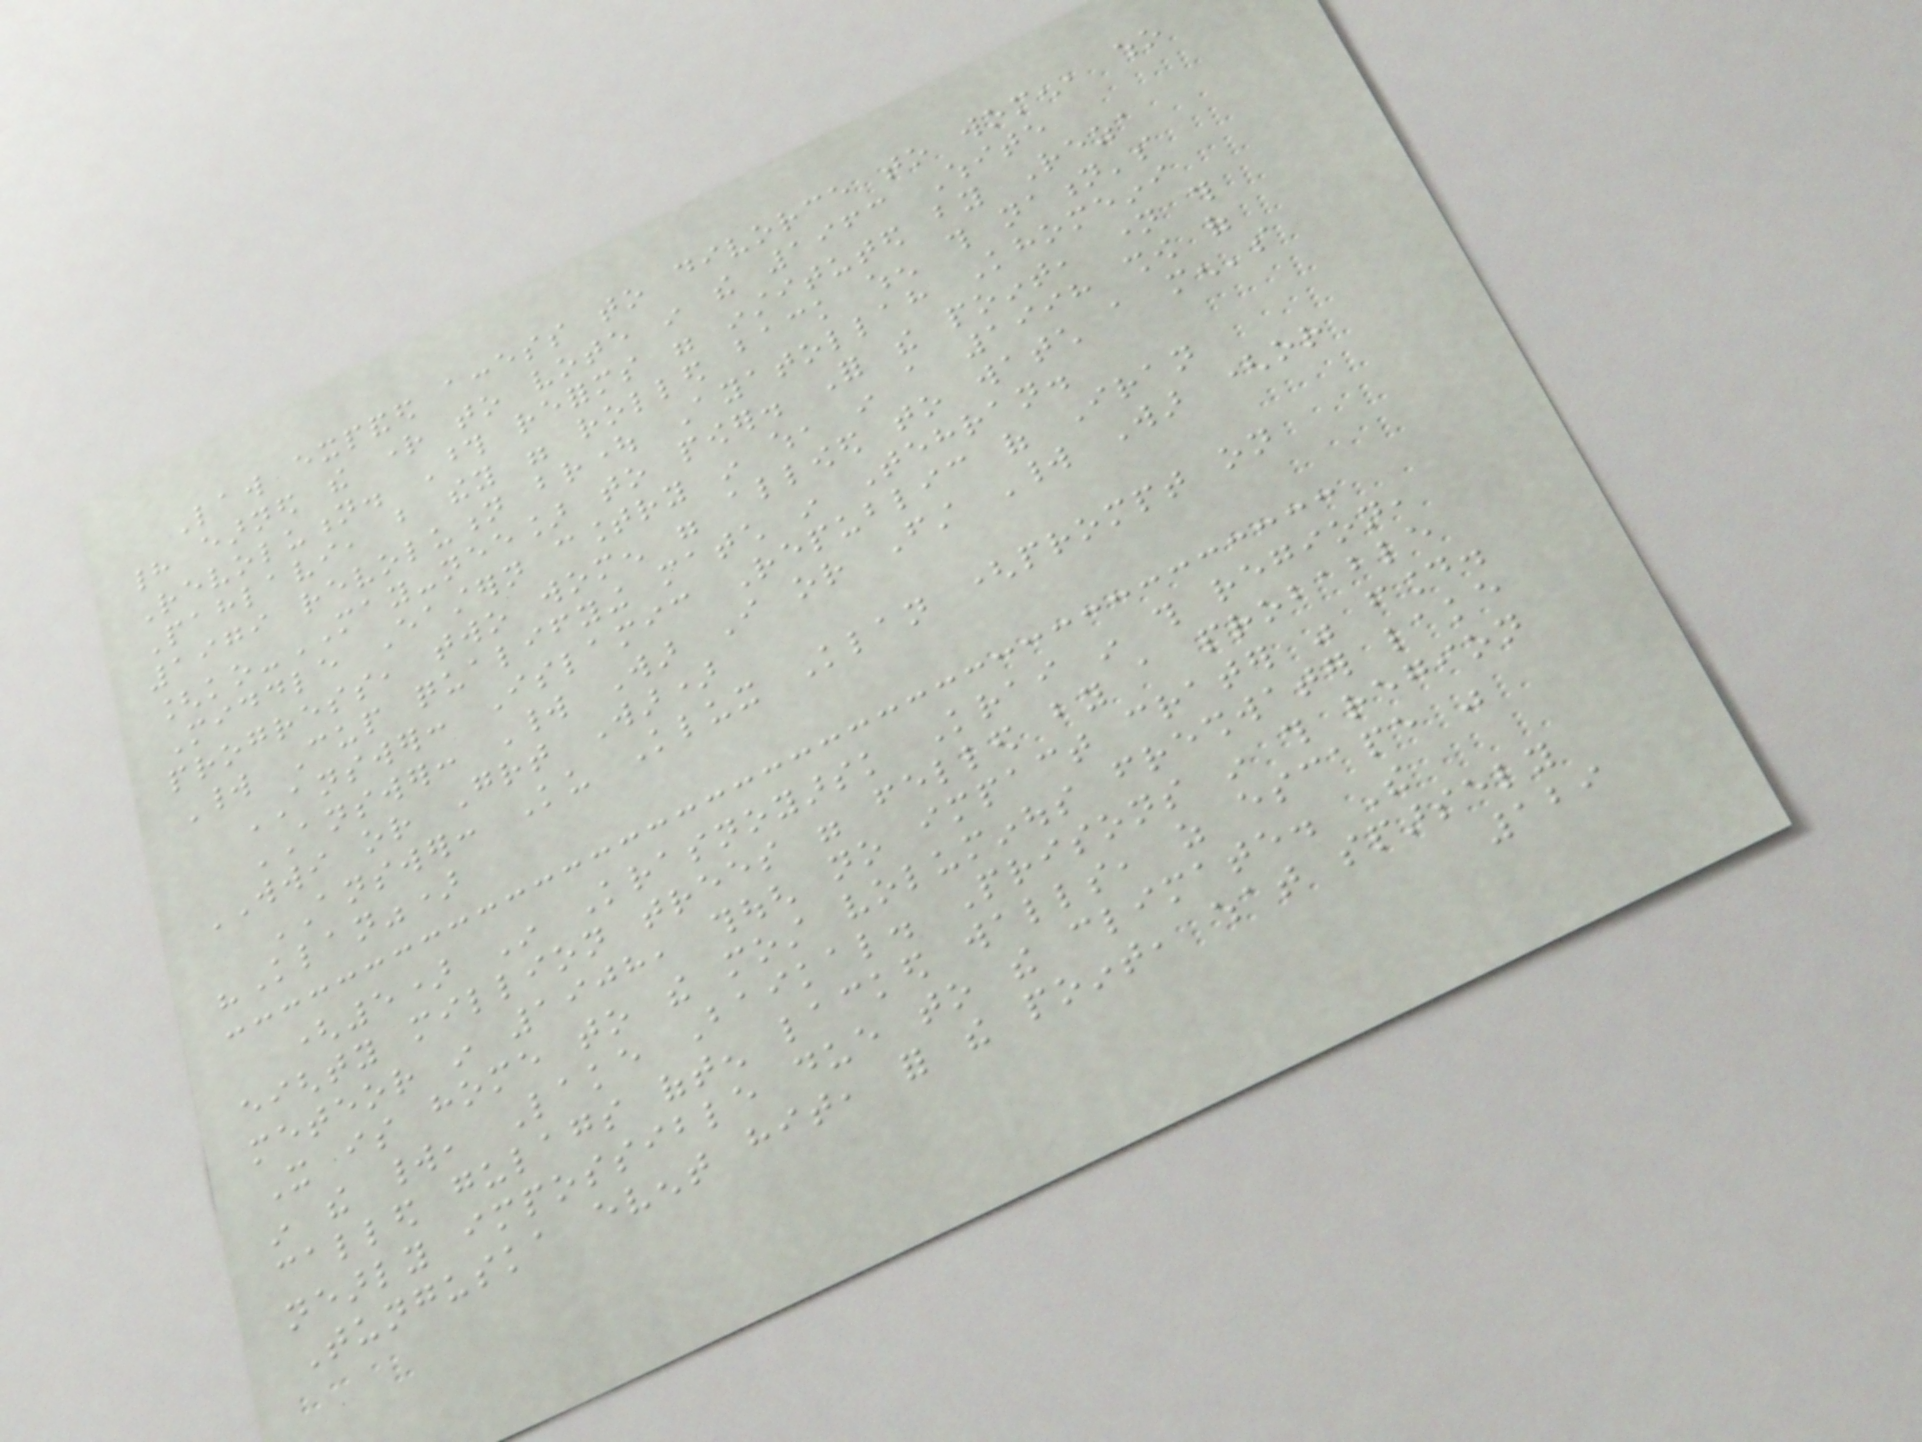Law expanded access to divorce to women, who
had earned the right to vote in the 1963 White
Revolution. Those reforms were instituted by Reza
Pahlavi, but they were rolled back when this nation's
1979 revolution brought Ayatollah Khomeini
[ko-MAY-nee] to power. For the point, name this
Middle Eastern country in which, in a 1998 show of
progress, two women were allowed to watch a men's
World Cup qualifying match in Tehran.
ANSWER: Islamic Republic of Iran
ANSWER: World War I or First World War (or
WWI or Great War)
ANSWER: Ku Klux Klan (prompt on
"Klan")
(5) In Krasnoyarsk Krai in this region,
eighty million trees were felled by a probable
meteor in 1908, though no impact crater was found.
It is home to the most voluminous freshwater lake
in the world, Lake Baikal. Prisons in this region
called gulags often lacked walls, as escape was
nearly impossible due to the climate. The
Tunguska event hit, for the point, what sparsely
129
